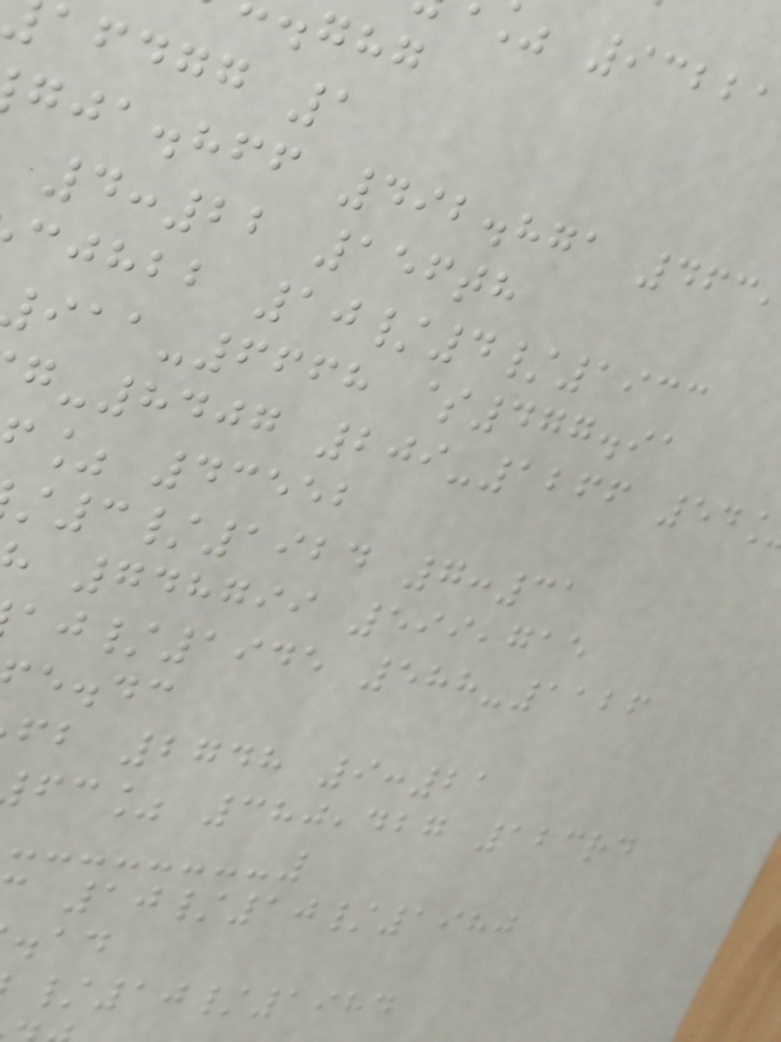93221
afdgg 1
gja.hff 492.871 463
4:22 156th
cjhbb 10/4/1933
-6668 $477.91
-8407 209-1266 54
% 43552
3/1924 7:31
748799 599,715
/1945 588-1126
e.dc
fb 2748 9:21
fc% 380,427 123rd
10/10/1980
/10/1984
